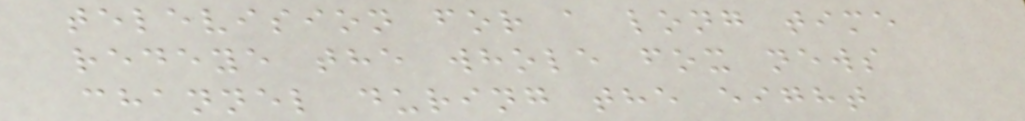television for a long time
redeye the whole fox news
channel during the eight
